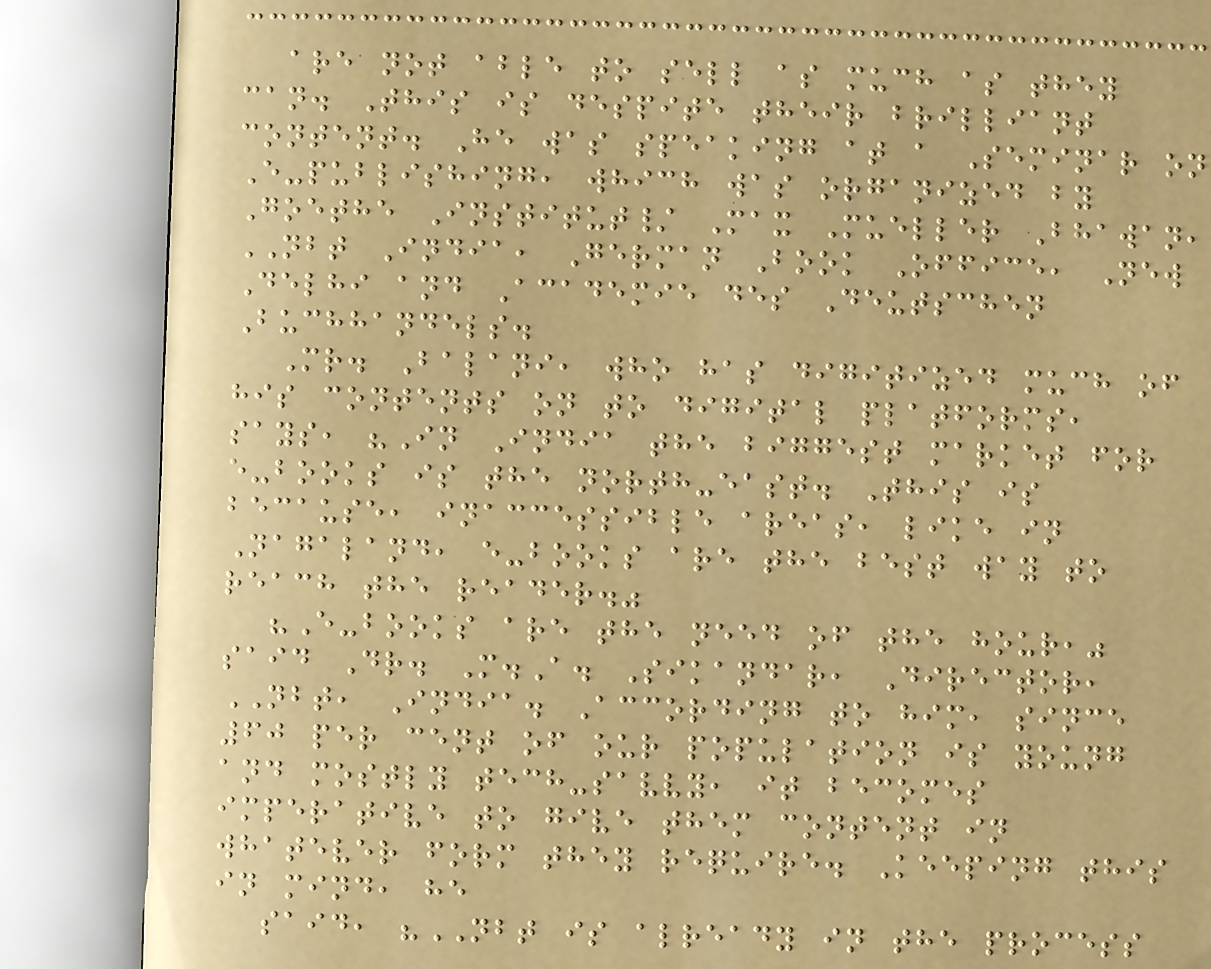are not able to sell as much as they
can. This is despite their brilliant
content. He was speaking at a Seminar on
E-publishing, which was organized by
Goethe Institut/ Max Mueller Bhawan,
NBT India, German Book Office, New
Delhi and Academie des Deutschen
Buchhandels.
Mr. Balani, who has digitized much of
his contents on to digital platforms,
says, "In India the biggest market for
e-books is the north-east. This is
because, inaccessible areas, like in
Nagaland, e-books are the best way to
reach the reader."
"E-books are the need of the hour,"
said Dr. M.A. Sikandar, Director,
NBT, India. According to him, since
60 per cent of our population is young
and mostly tech-savvy, it becomes
imperative to give them content in
whatever form they require. Keeping this
in mind, he
said, "NBT is already in the process
